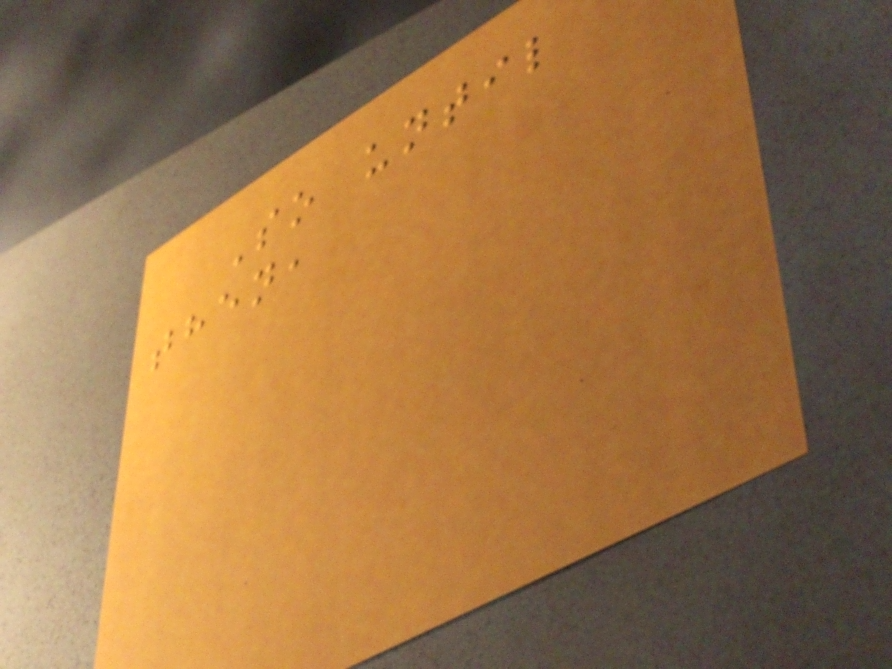So until
then,
